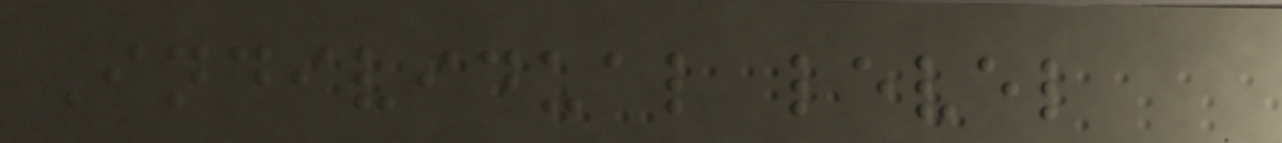Individual level
